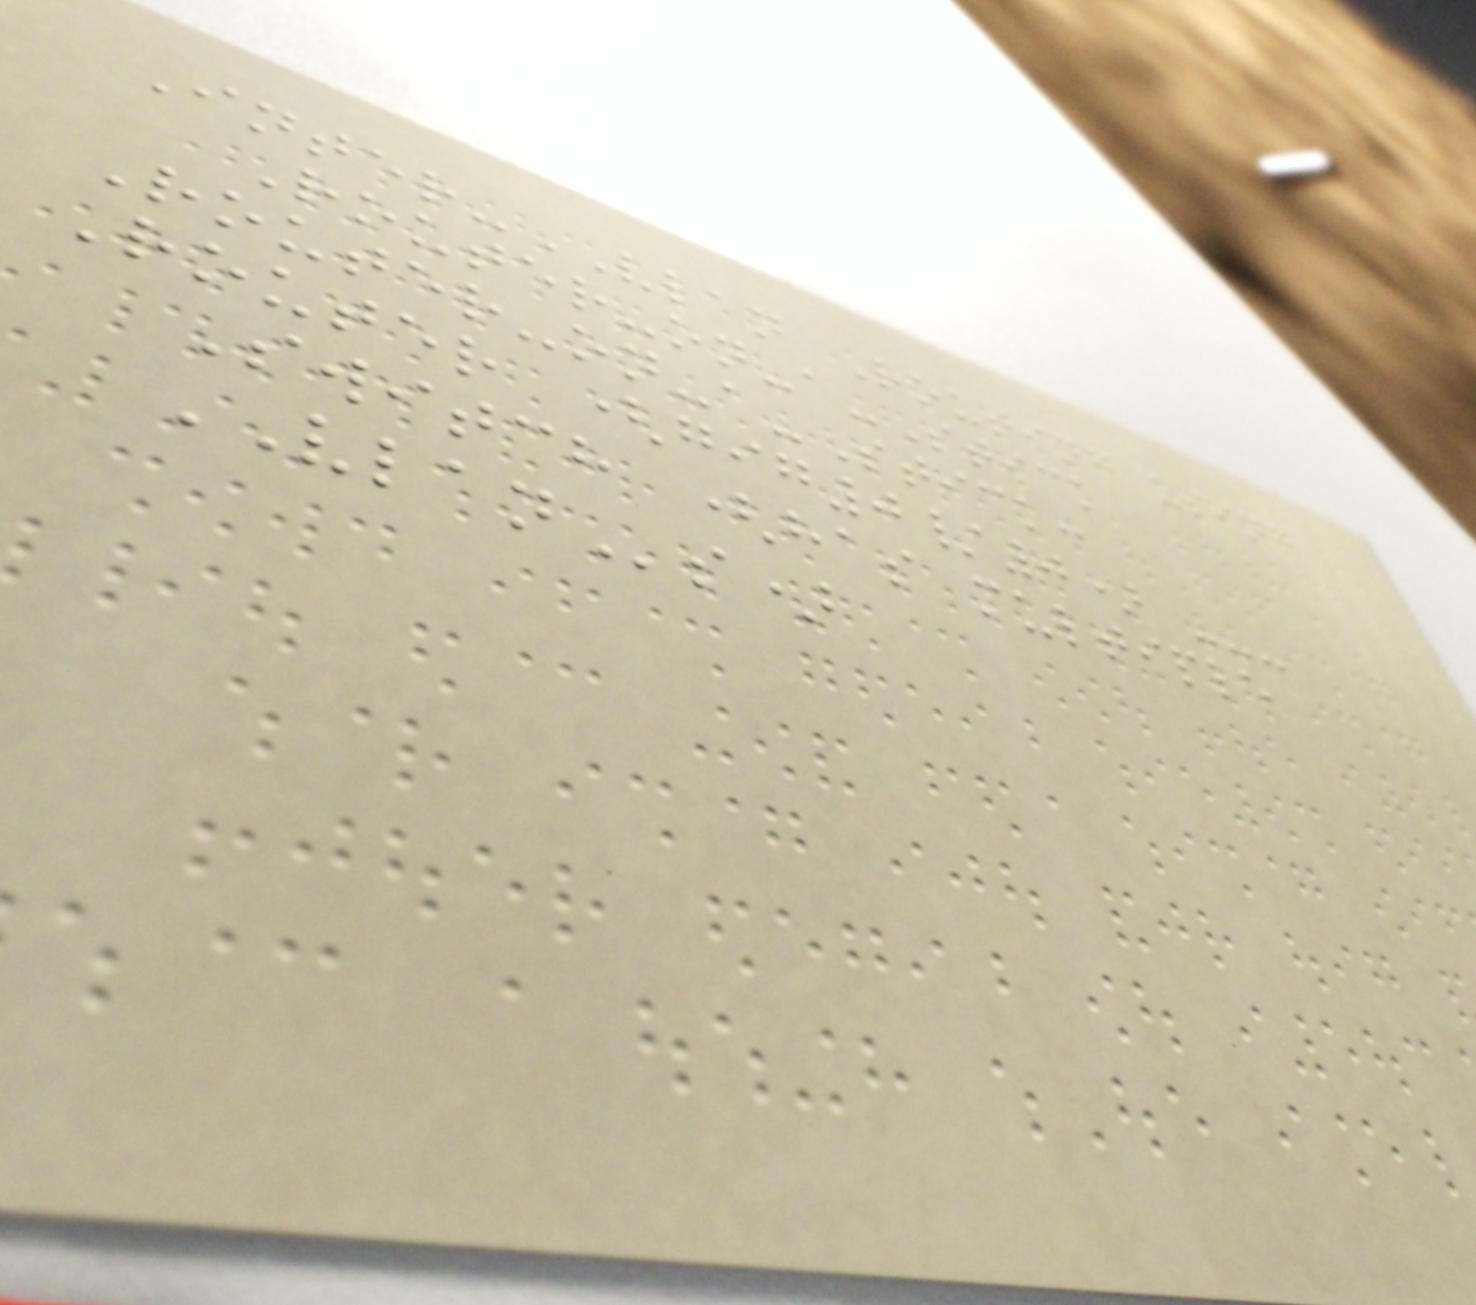Inter-VLAN Routing using
Router-on-a-Stick
Router-on-a-Stick:
Router (gig0/0) ---
Switch (has multiple
VLANs)
